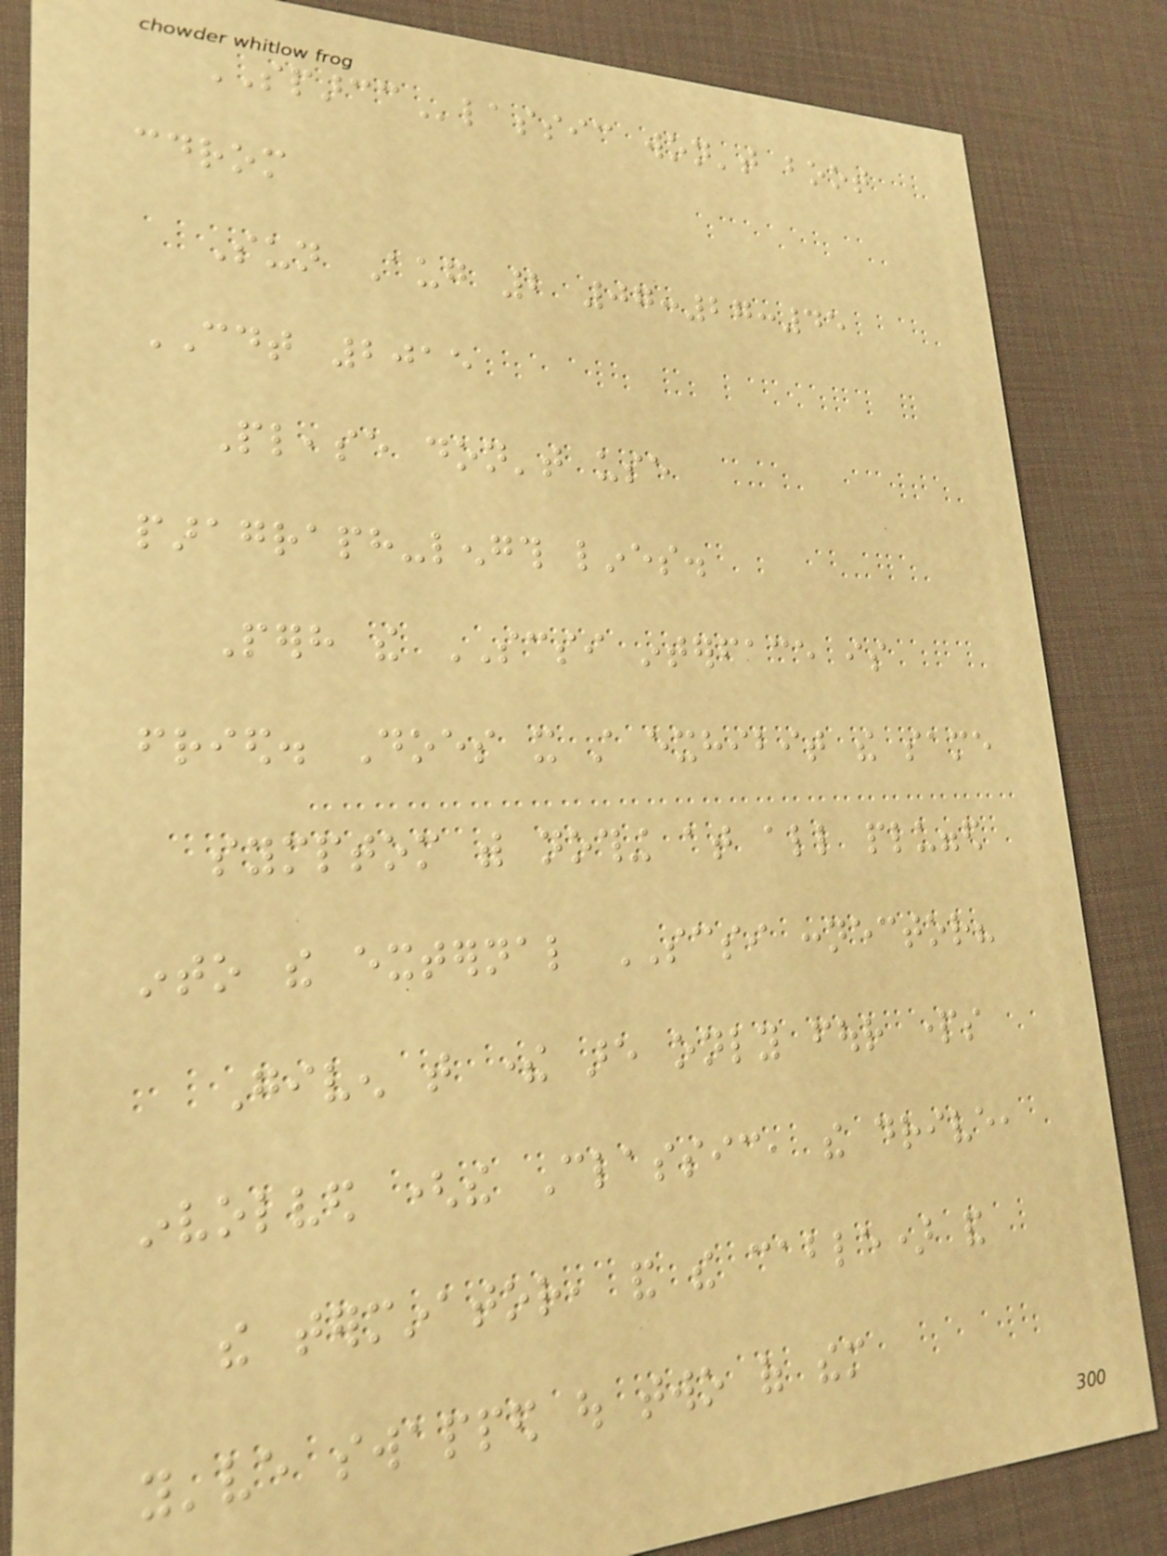SPARCClassic won't boot
cdrom
Sun Aug 2 07:27:45
CDT 2015
Please don't use
paragraph-length lines.
Perhaps the SCSI interface is
fried. Does it still exhibit the same
symptom with nothing at all plugged
into the external SCSI connector?
Given that there are only four parts
involved (the Classic, the drive,
the terminator, and the cable) and
you've swapped out two of them
